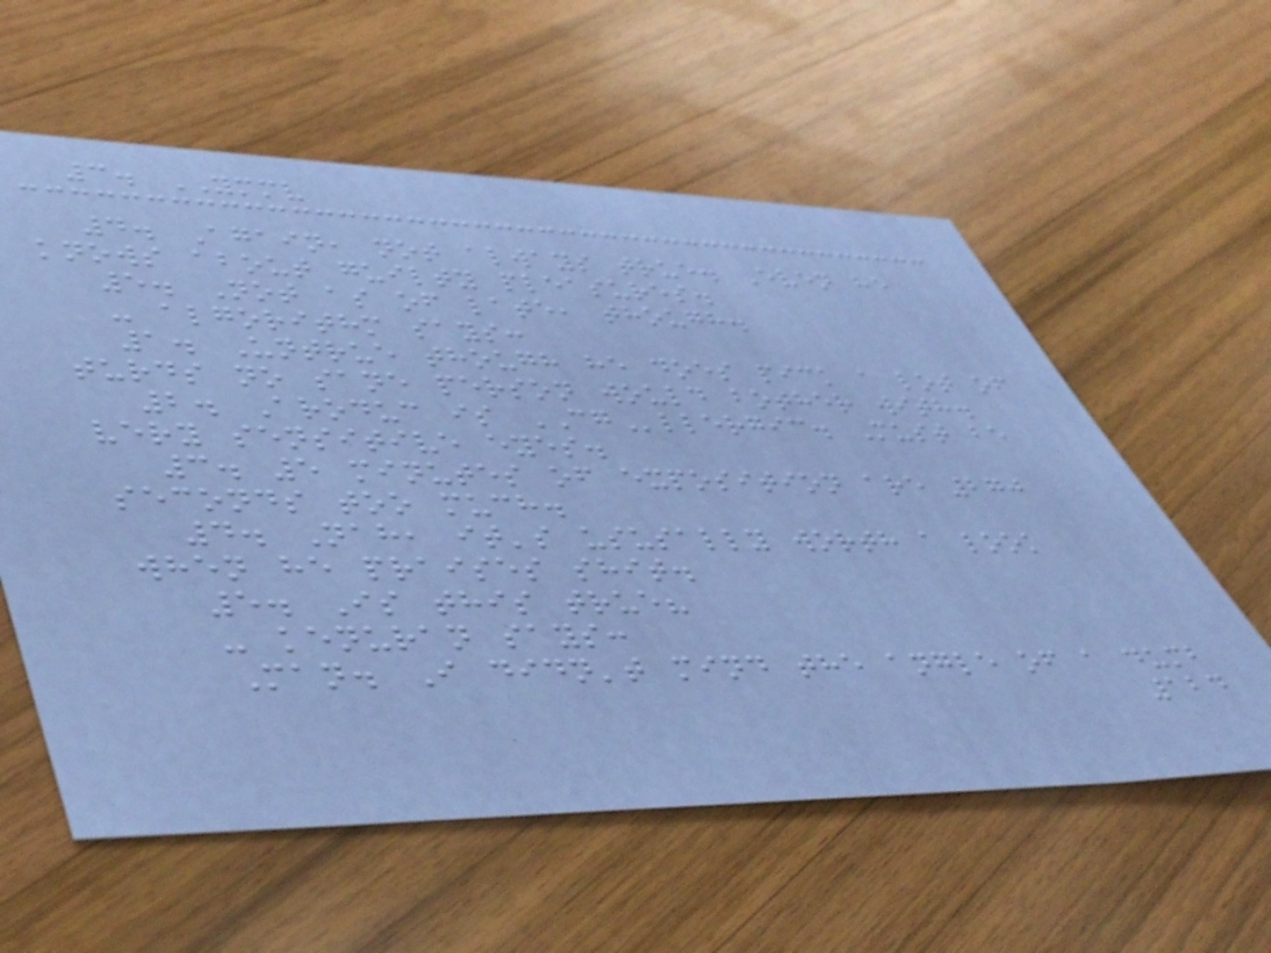3. YMMV
4. Again, not always true. Even he
knows about guilty pleasures.
5. Not as of late, though.
- algorithm says:
1. Untrue though he does pick a lot of
turds no sane person would bother with.
2. Aroduc is CGllergic. Must be
very sensitive eyes.
3. 5 minutes of exposition are 270
seconds too much.
4. Nah, it's ususally worth a look
when he praises shit.
5. Is this true?
- kenuran says:
Man. I didn't mind the angle of a dumb
124
